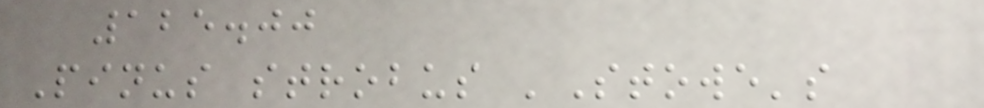125.00
Pinus strobus 'Stowe's
